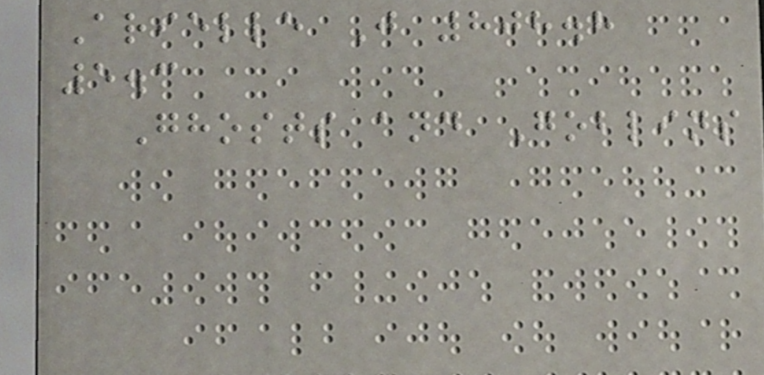Arielle J 808.8
5.3
Ghosts and Goblins
